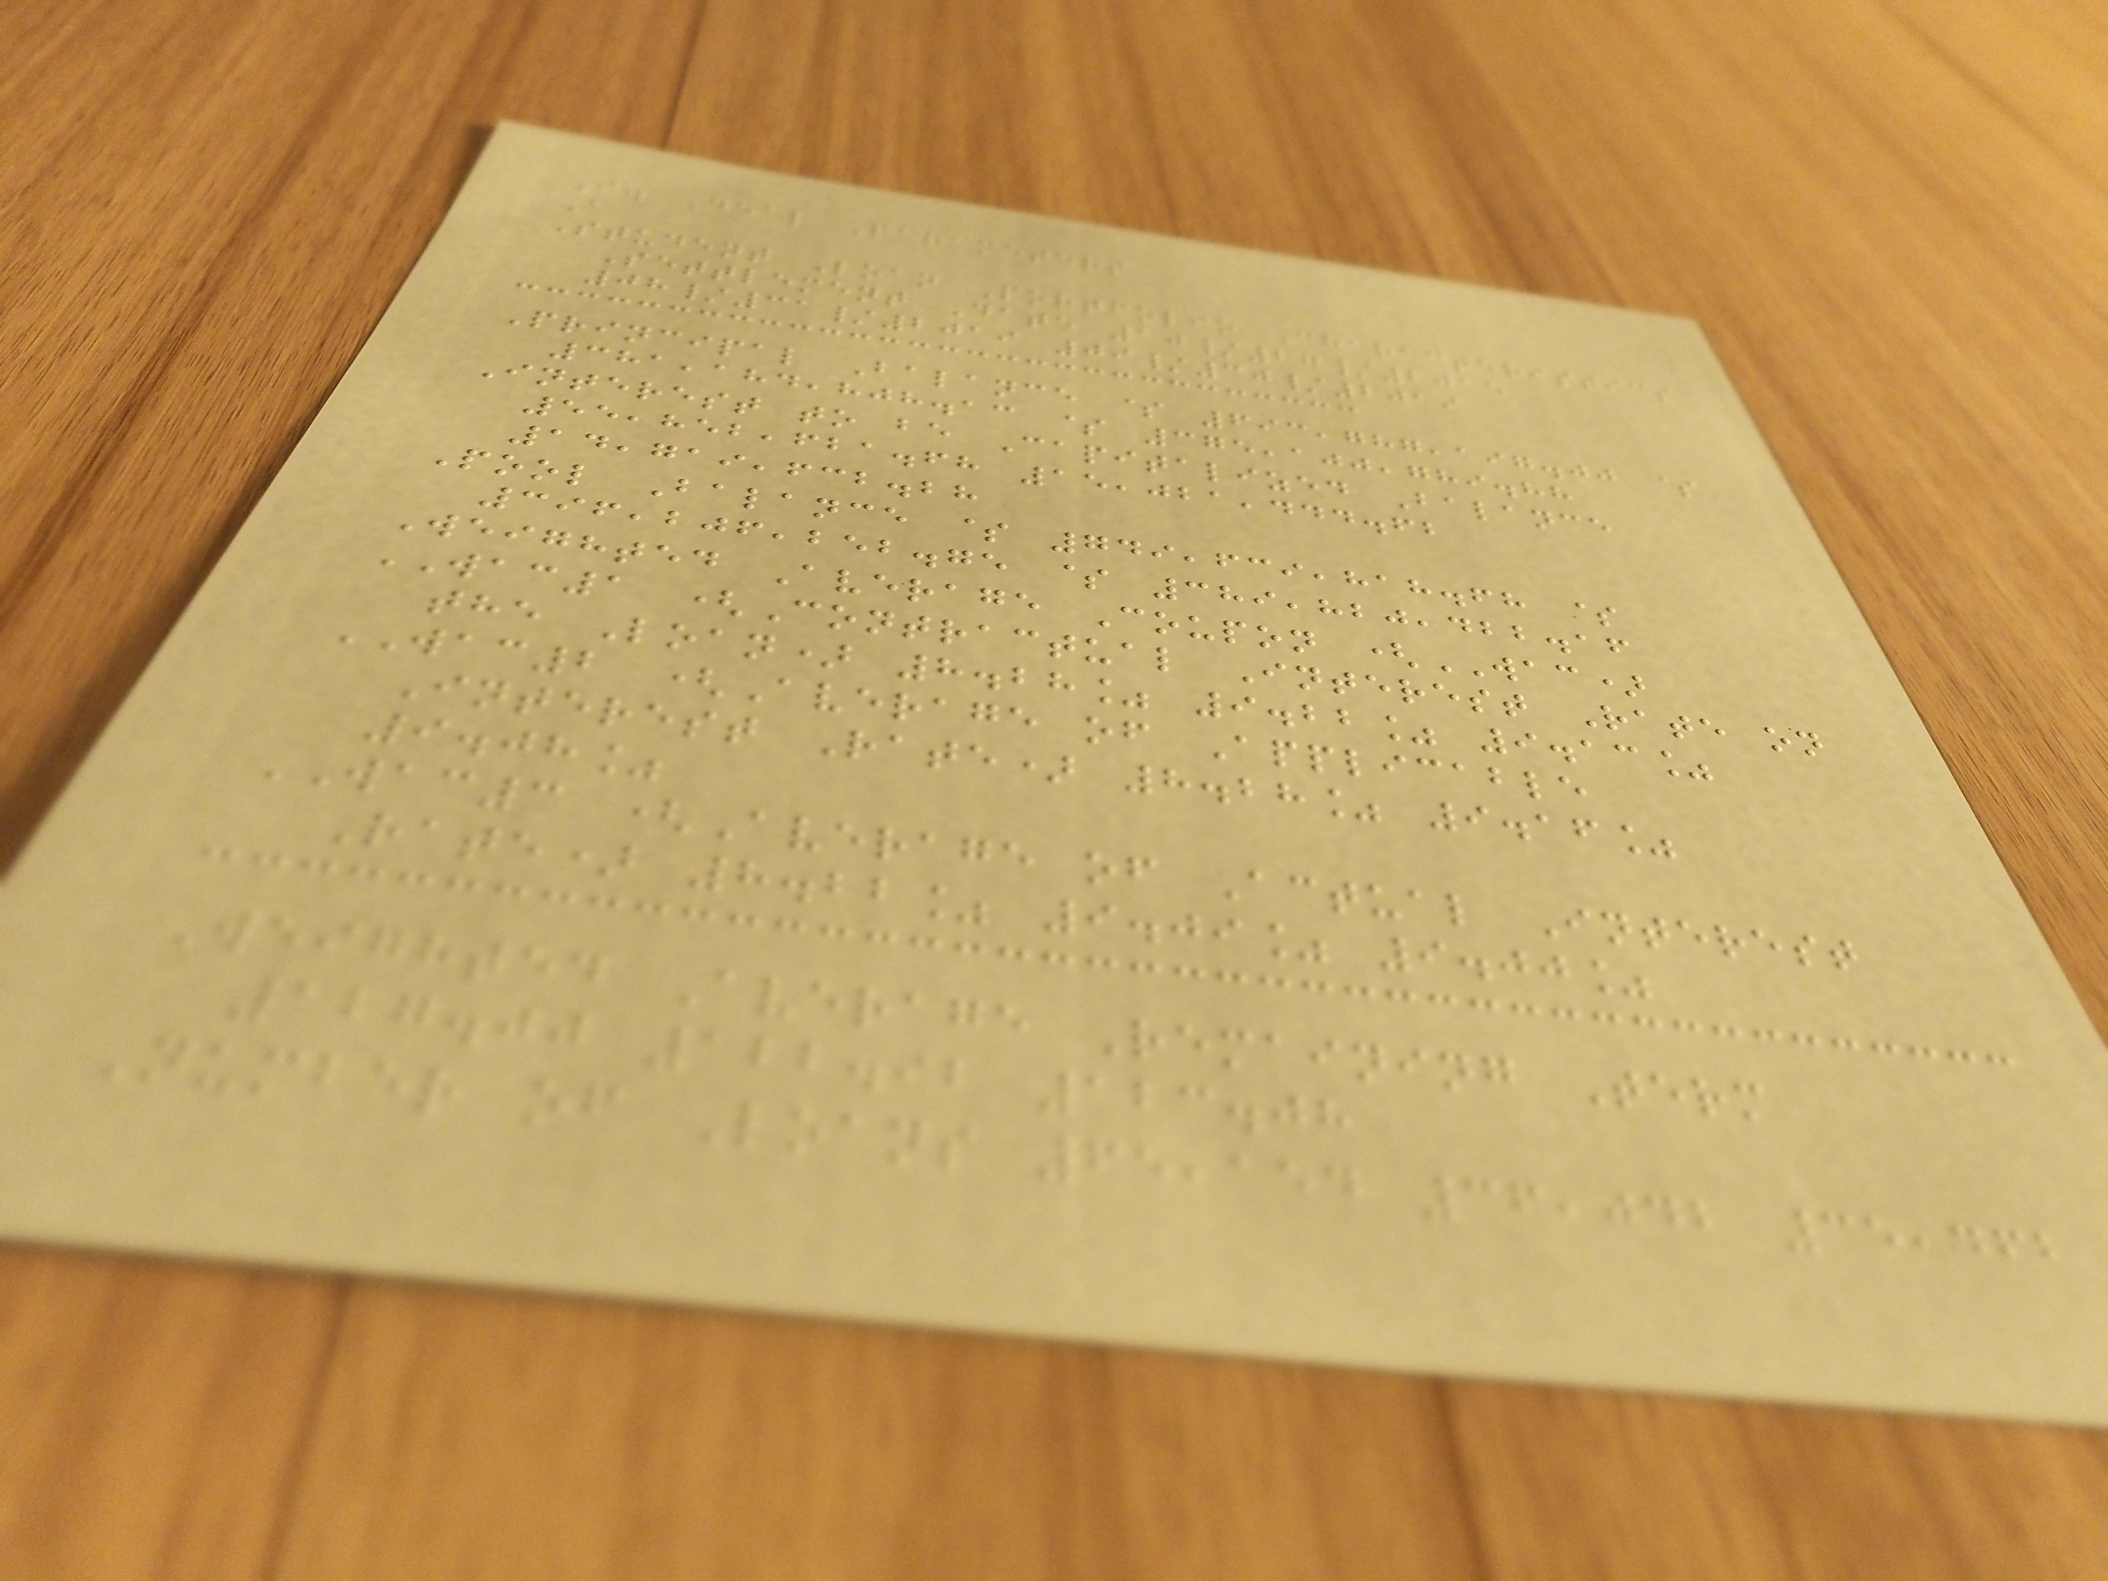I. Deal Parameters
A
Student Loan Portfolio Characteristics
Settlement Date 10/27/2015
08/31/2019 09/30/2019
Principal Balance $ 693,787,197.00 $
381,184,808.13 $ 375,100,789.88
Interest to be Capitalized Balance
55,852,621.68 15,021,444.62
14,719,632.28
Pool Balance $ 749,639,818.68 $
396,206,252.75 $ 389,820,422.16
Weighted Average Coupon (WAC)
WAC1 (Contractual Interest Rate on
the Loan) 8.28% 9.22% 9.13%
WAC2 (Average of Applicable
Interest Rate) 8.28% 9.16%
9.08%
WAC3 (Average of Actual Interest
Rate) 8.22% 9.09% 9.00%
Weighted Average Remaining Term
127.00 122.92 123.08
Number of Loans 65,154 36,042 35,462
